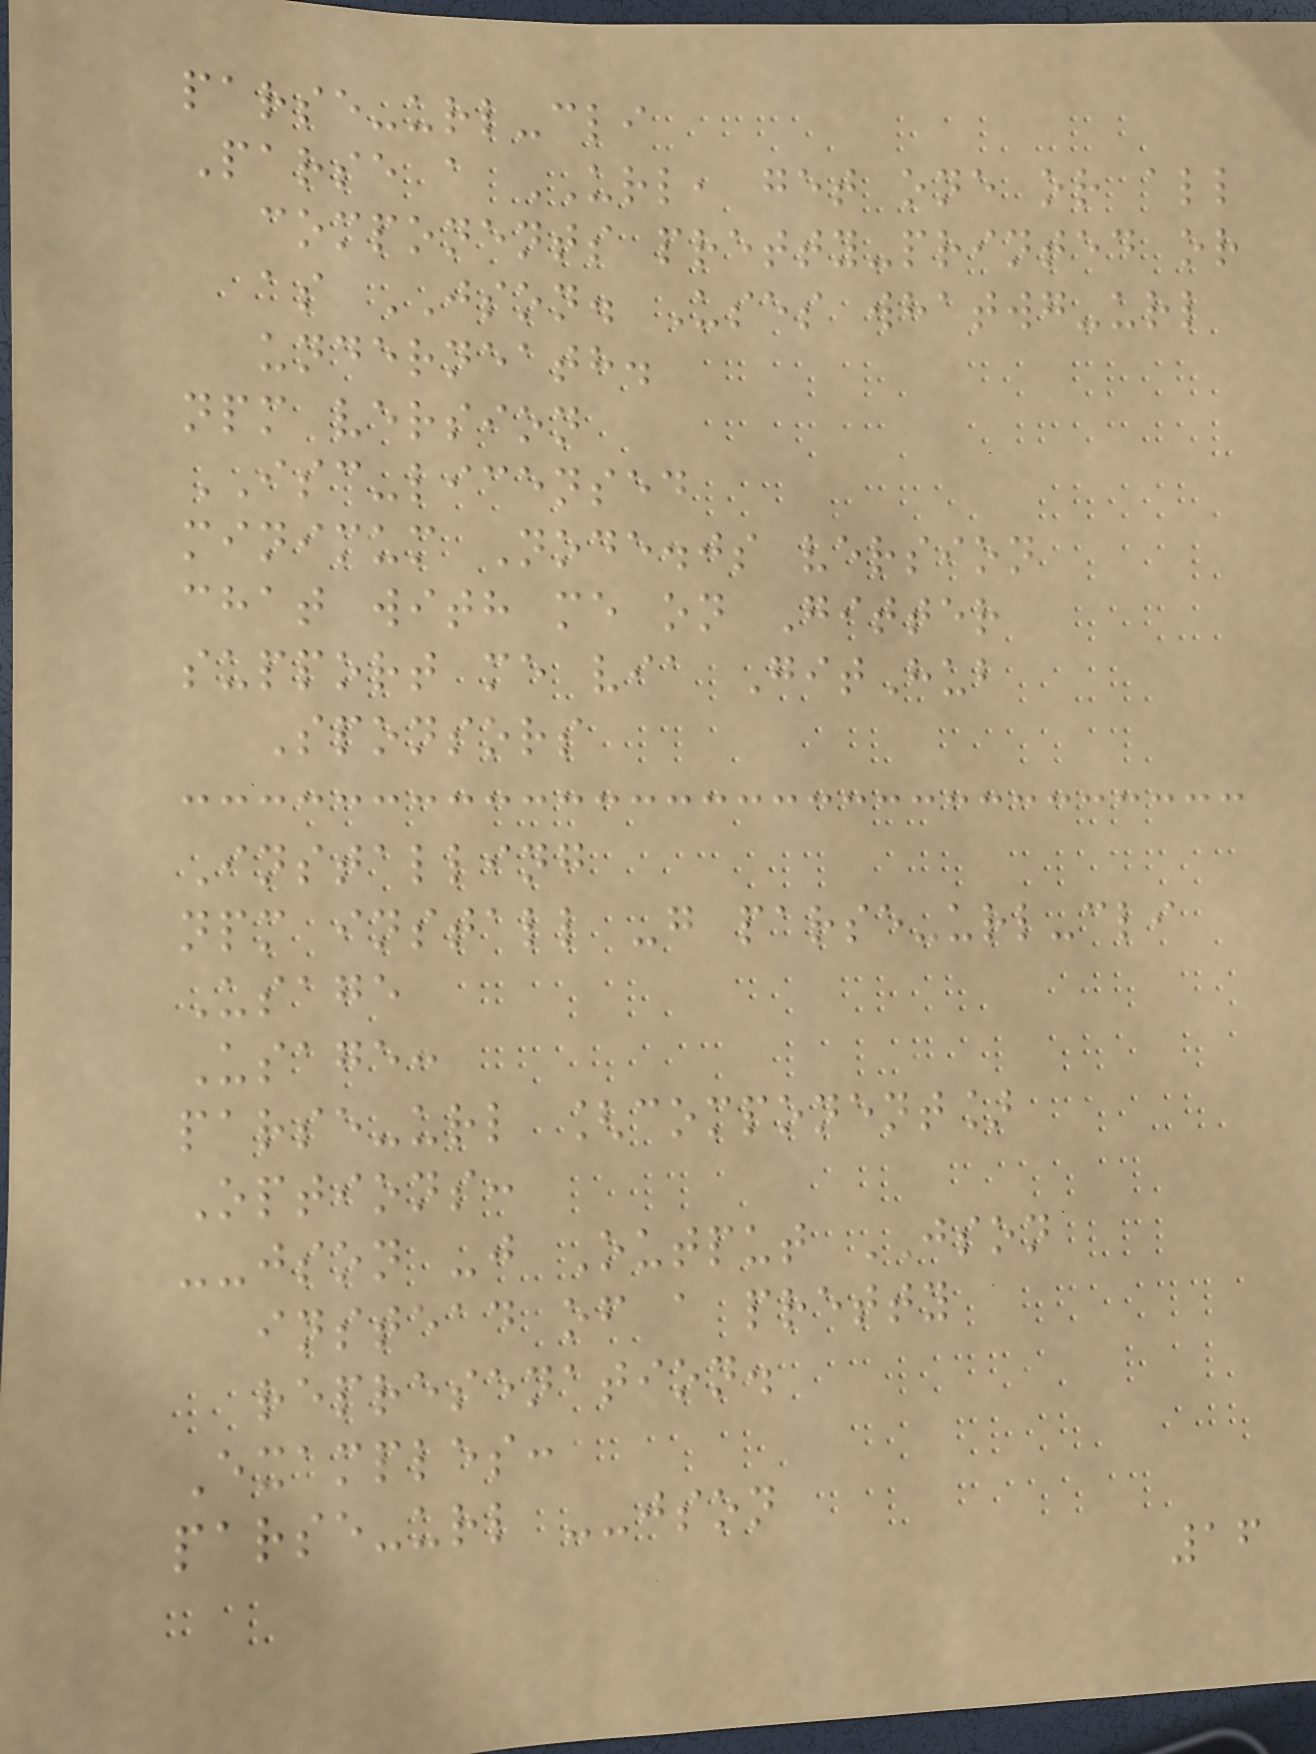parse-url-cli
Parse a URL, get one or all
components pretty-printed or
as JSON. Uses whatwg-url
underneath.
npm version
ISC-licensed
minimum Node.js version
chat with me on Gitter
support me via GitHub
Sponsors
Installing
npm install -g parse-url-cli
Usage
Usage:
parse-url [component]
Options:
--json -j Output JSON
instead of a pretty
represenation.
Examples:
parse-url --json
16
